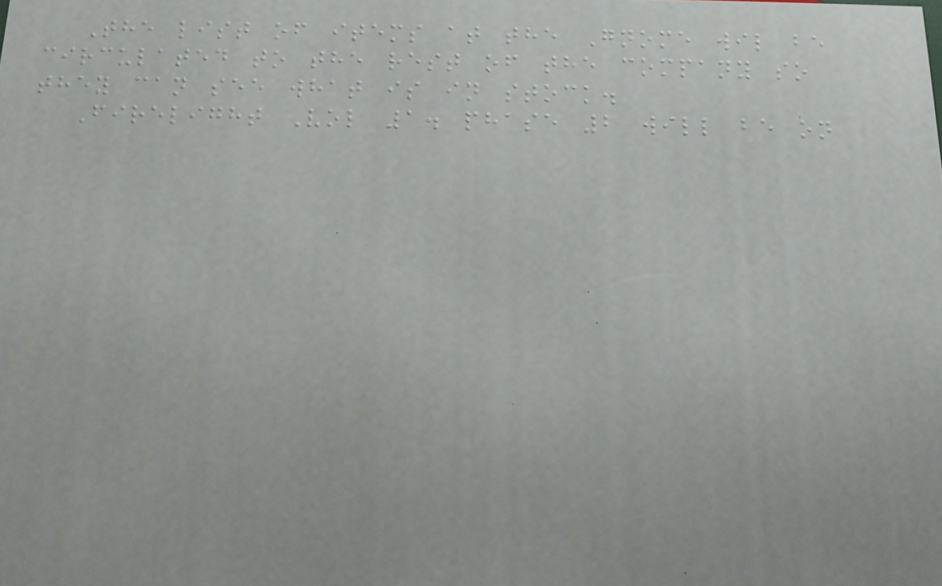The list of items at the Gnome wil be
circulated to the rest of the company so
they can see what is in stock.
Firelight Vol 1. phase 2 will be on
